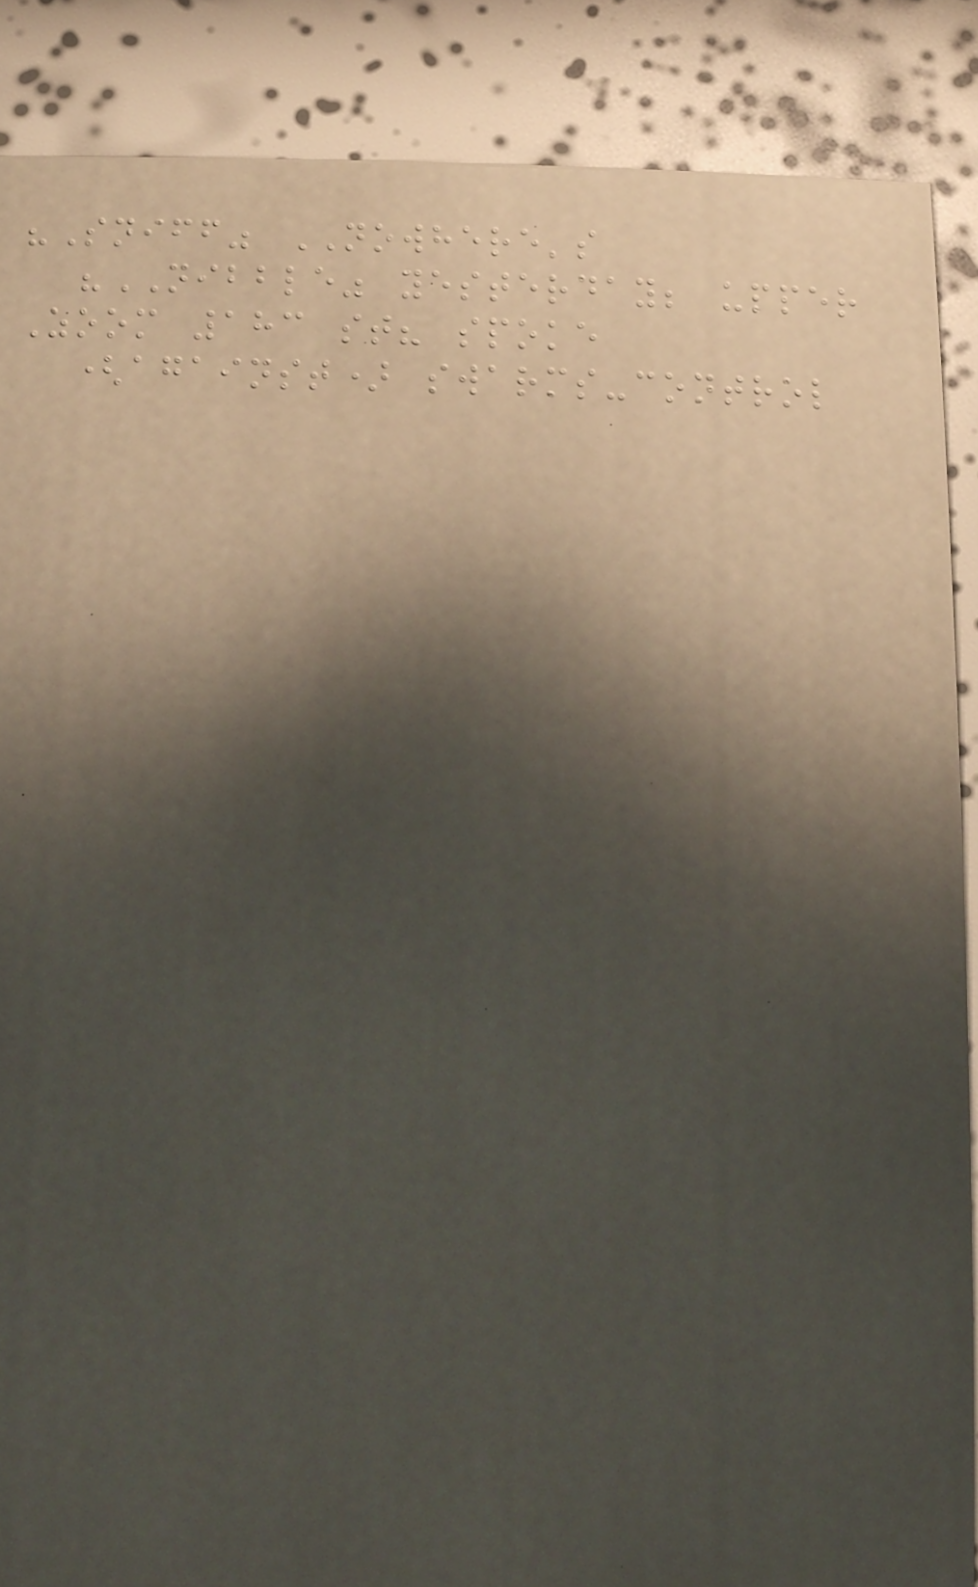"Sniff" NOWHERE's
"NIBBLE" yesterday; upper
Zoom 183 st? spoke
(against) swarms-control
